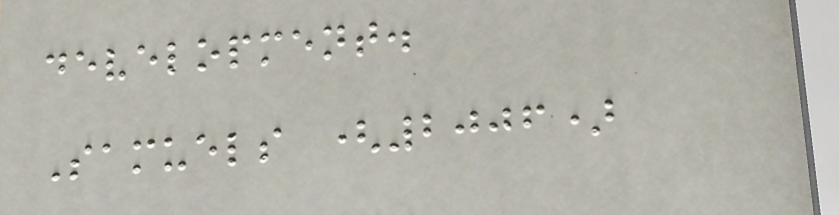development.
Samuels (2006)
